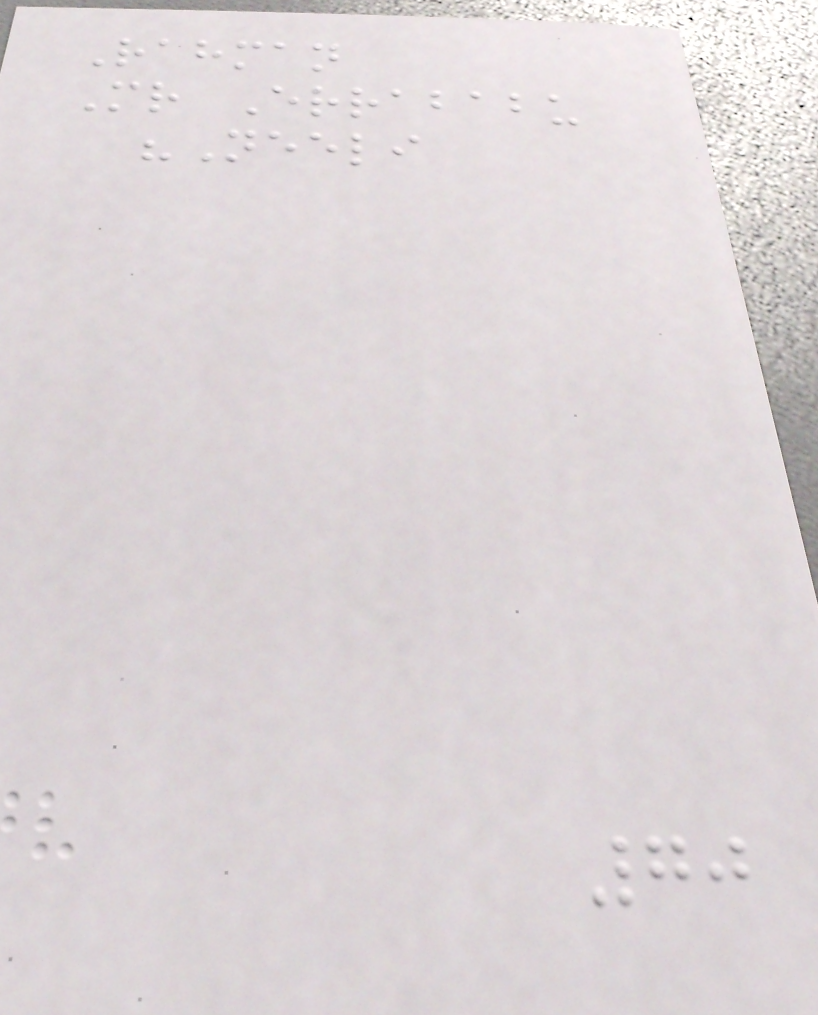Rahman
Mr Errababu
"Neeli
70
